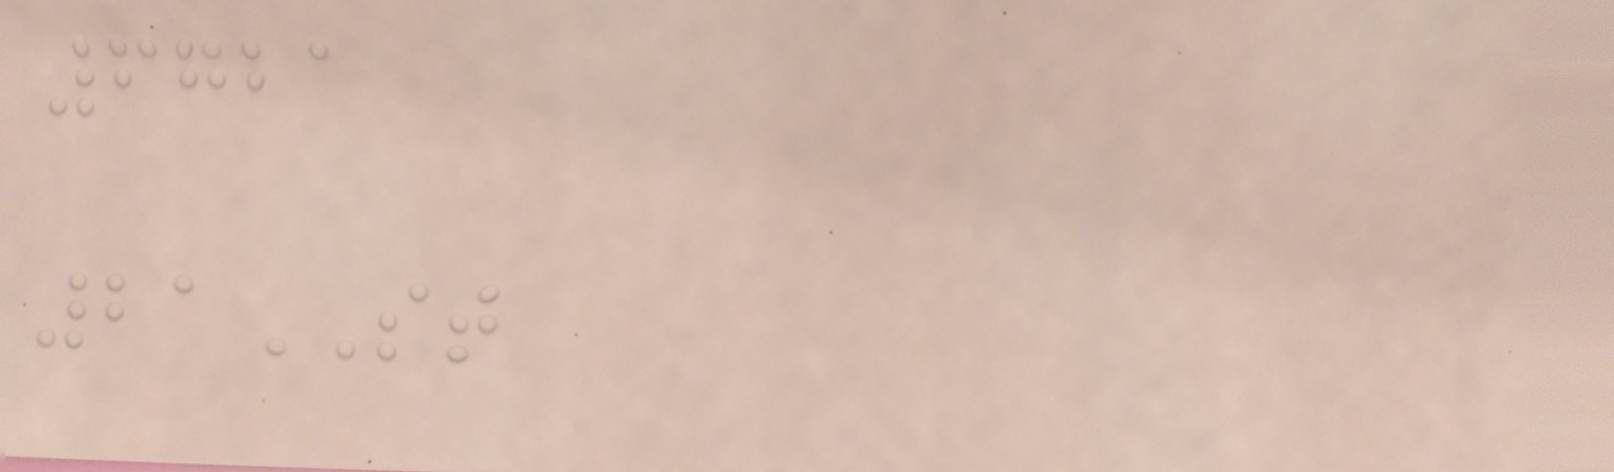6721
21ST
